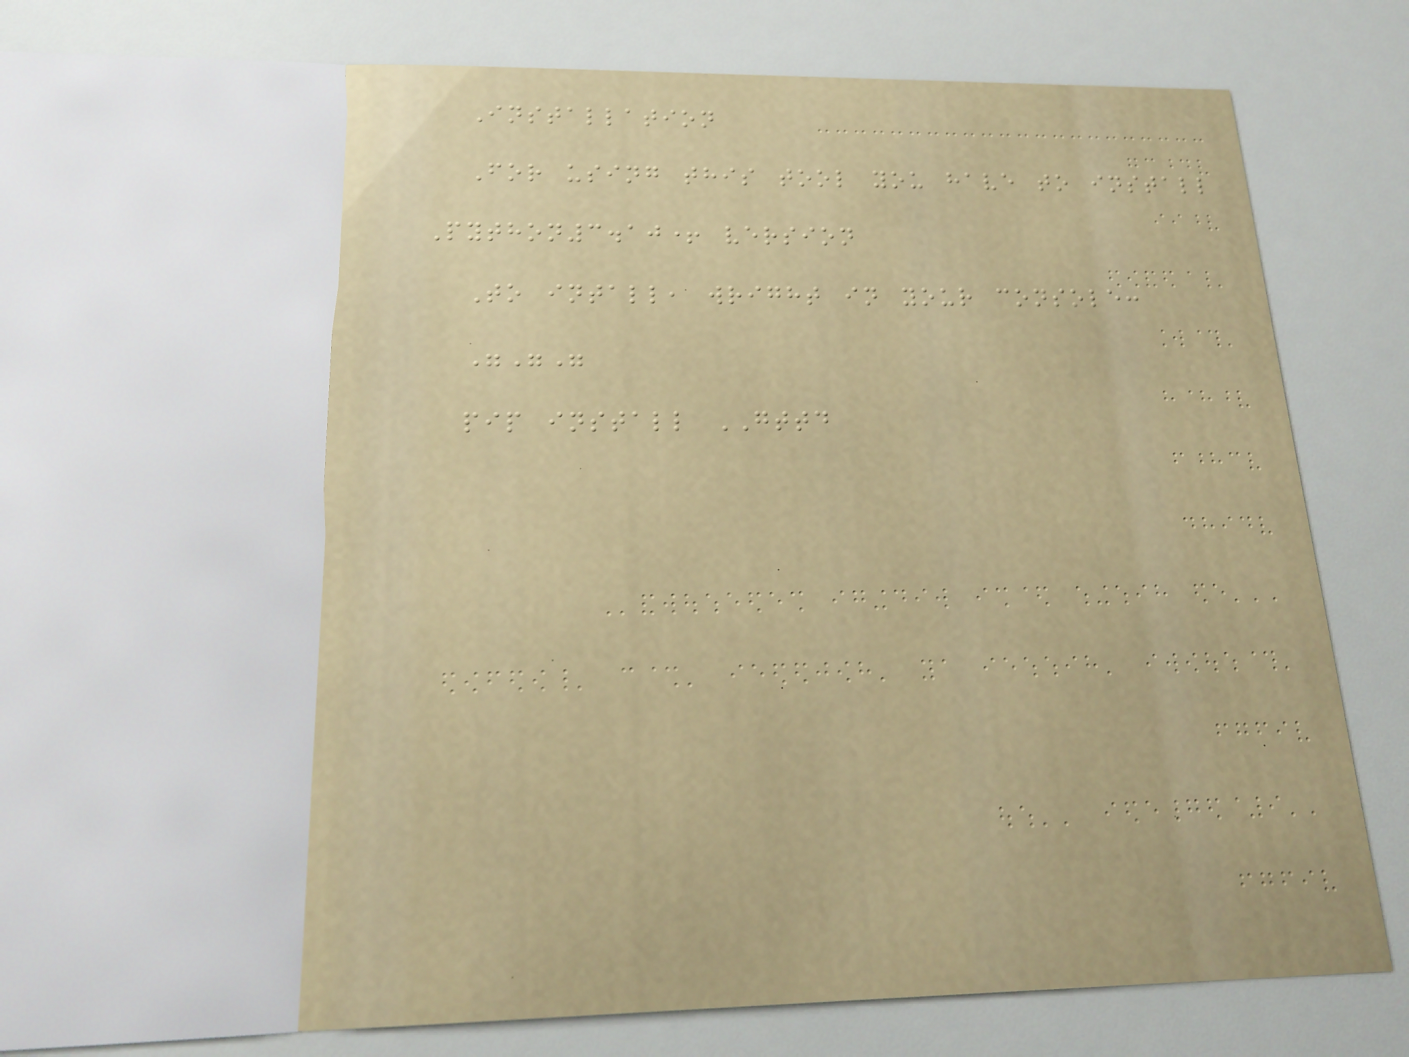Installation
For using this tool you have to install
Python3.10+ version
To intall, wright in your console:
"""
pip install GTTD
